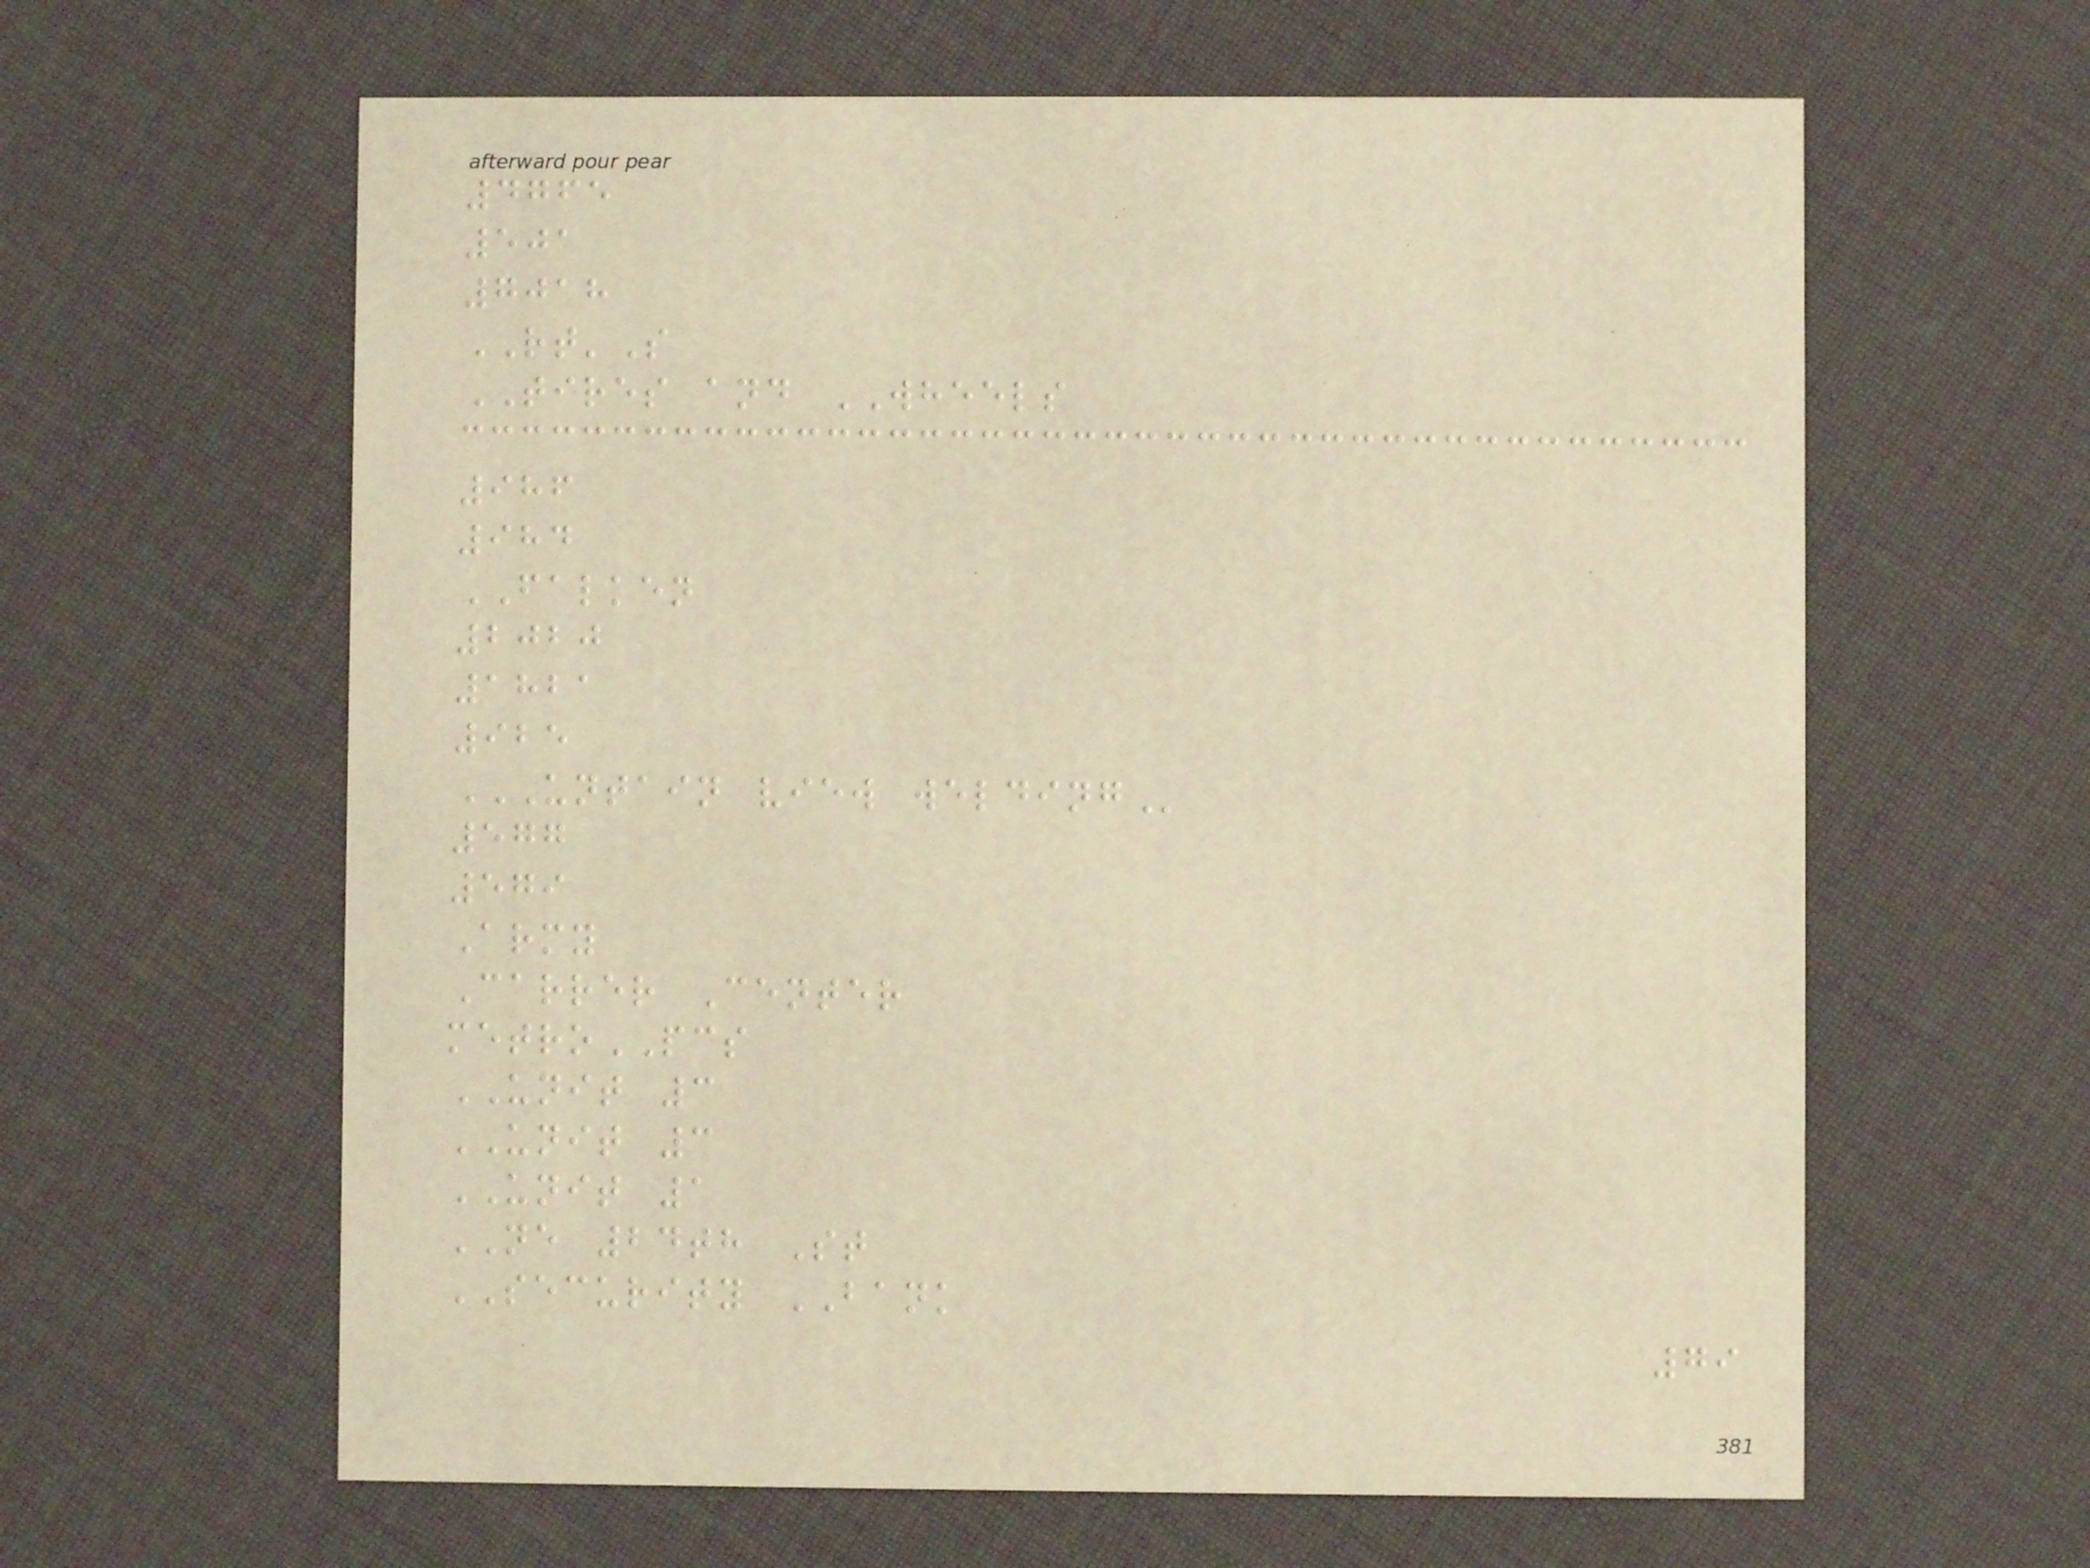4765
501
7018
RT'S
TIRES and WHEELS
986
984
FALKEN
2020
1821
925
UNTAIN VIEW WELDING
577
579
Army
Carrer Center
metroPCS
UNIT 3
UNIT 3
UNIT 1
NE 24th St
SECURITY BANK
79
